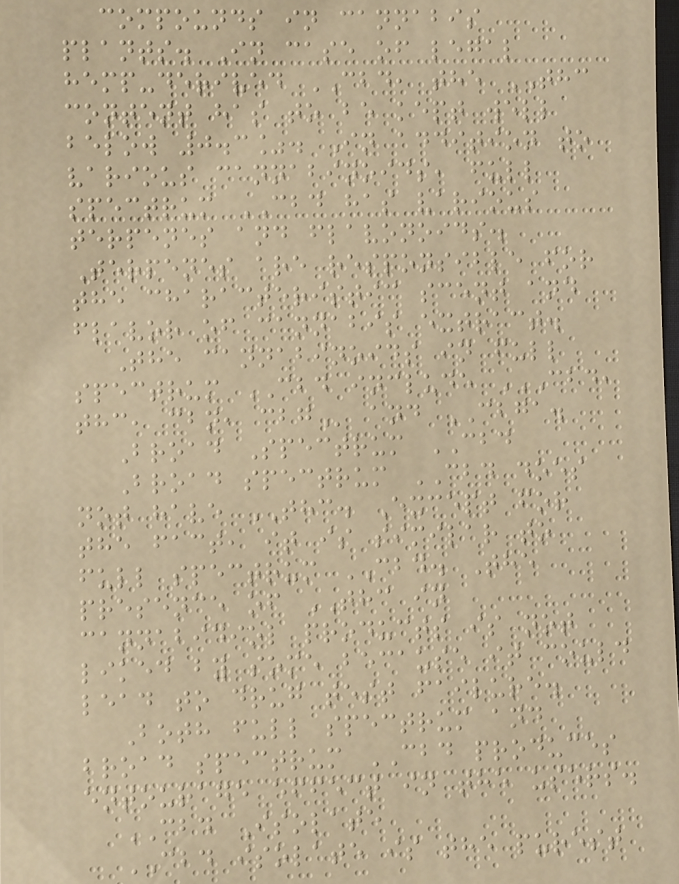compounds in cannabis
plants. In case of legal
hemp-derived CBD, the THC
content has to be kept well
below 0.3%. In addition to
various cannabinoids, full
spectrum CBD has various
terpenes and flavonoids.
Terpenes are responsible for
the characteristic scent and
flavor of cannabis extract.
The cannabinoids in full
spectrum CBD include CBD,
THC, CBN, CBG and CBGA.
Broad Spectrum CBD
Broad spectrum CBD does
not have THC. Except for
the fact, it is similar to
full spectrum CBD. The
presence of THC in
cannabidiol products is not
liked by some because it could
lead to drug test failure.
Both full spectrum and
broad spectrum CBD produces
entourage effect in the users.
CBD Isolate
CBD isolate is the purest
